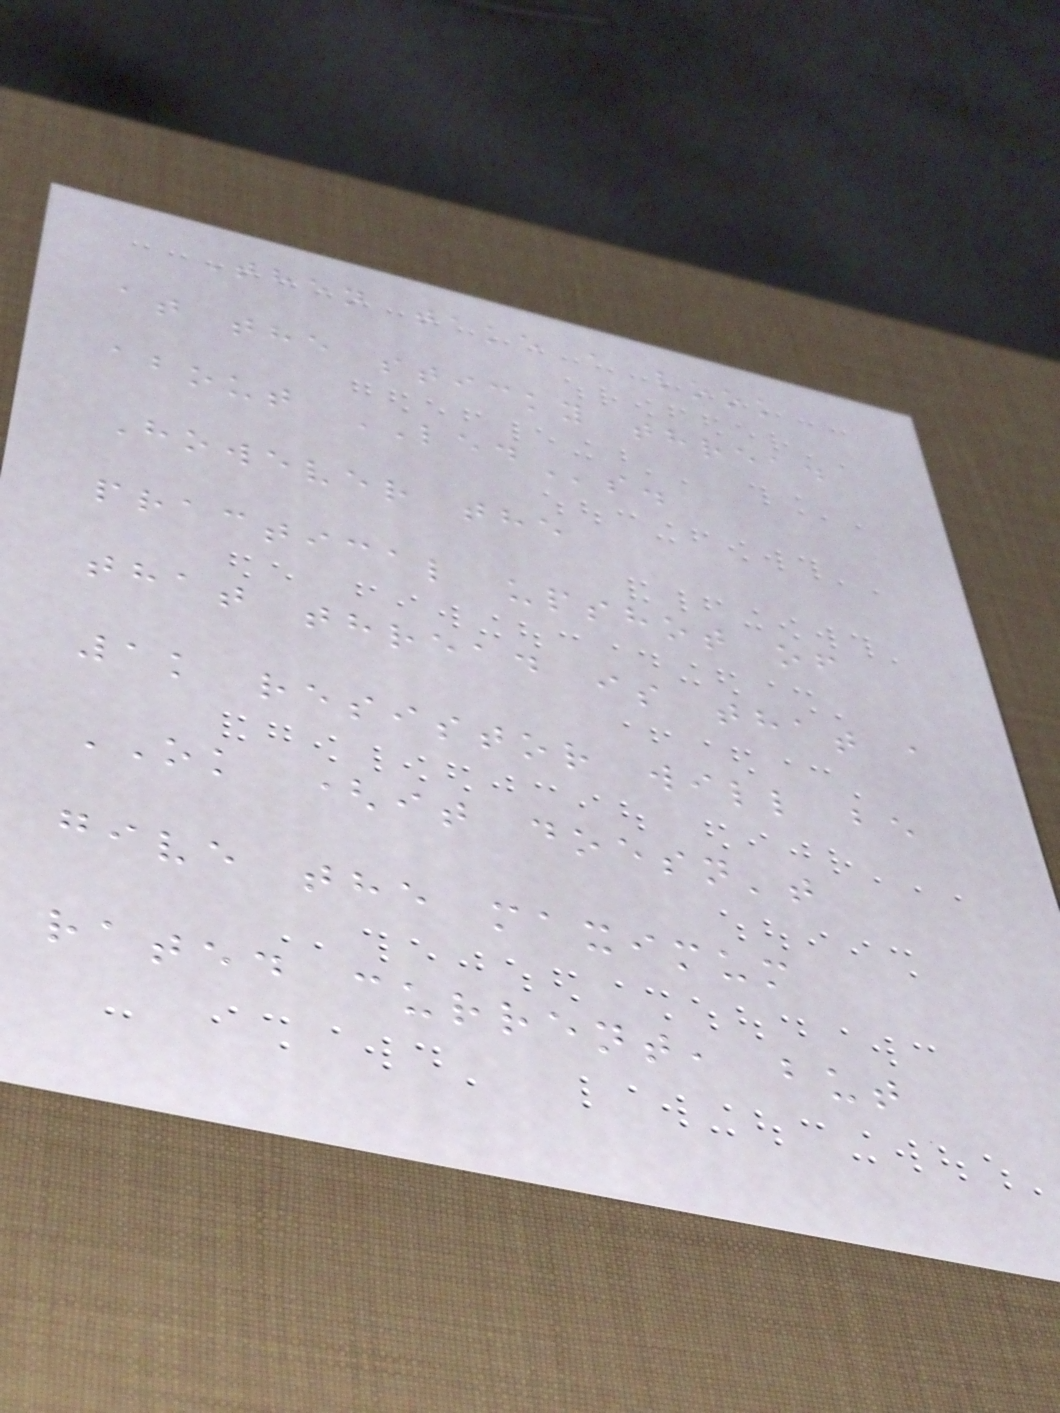Then take a look
at the sticky thread
about LEDs.
However the
practical upshot of
that thread is that a
1k resistor will be
OK (it doesn't
give the maximum
rated current, but
